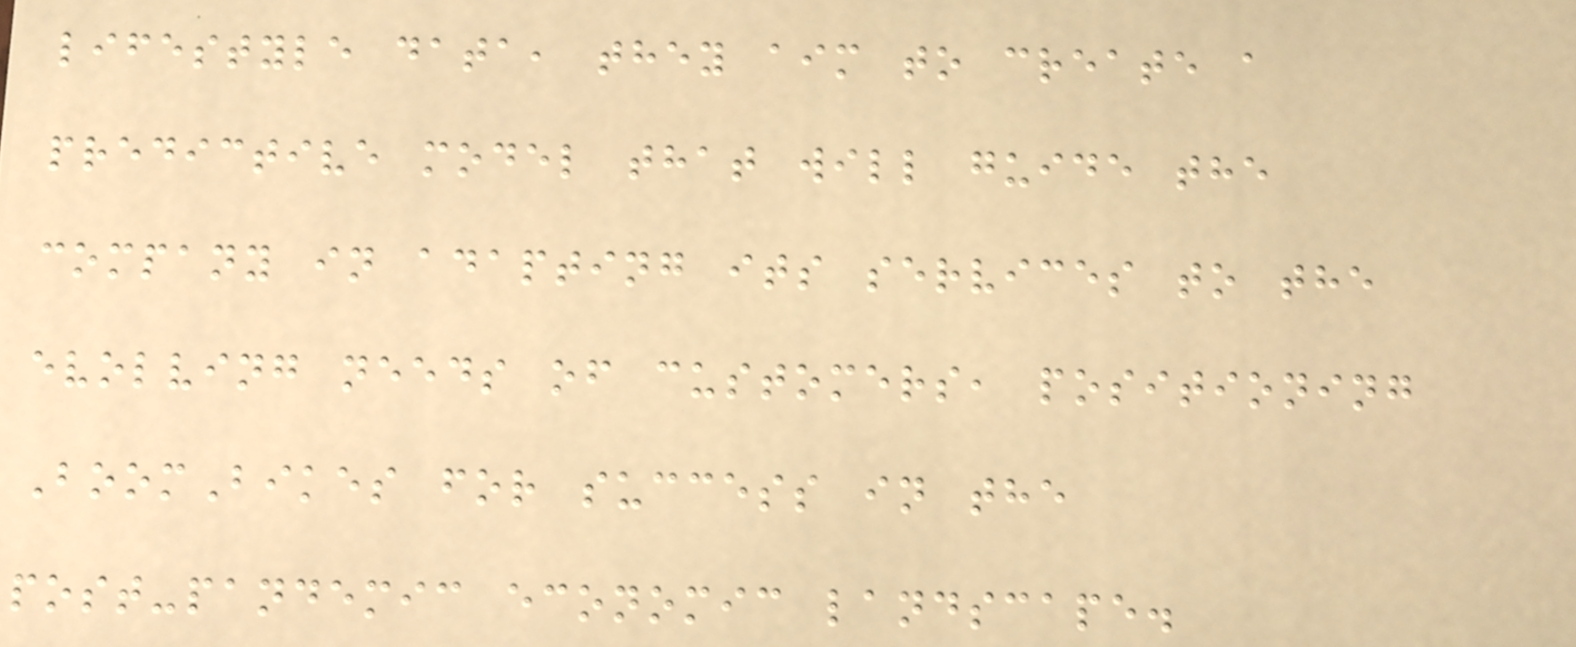lifestyle data, they aim to create a
predictive model that will guide the
company in adapting its services to the
evolving needs of customers, positioning
BoomBikes for success in the
post-pandemic economic landscape.
